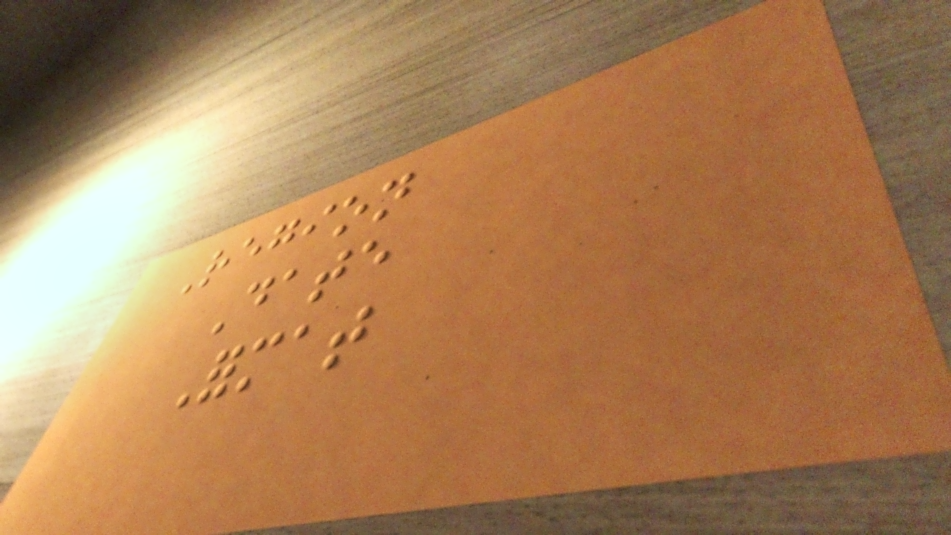Region
Date
Format
